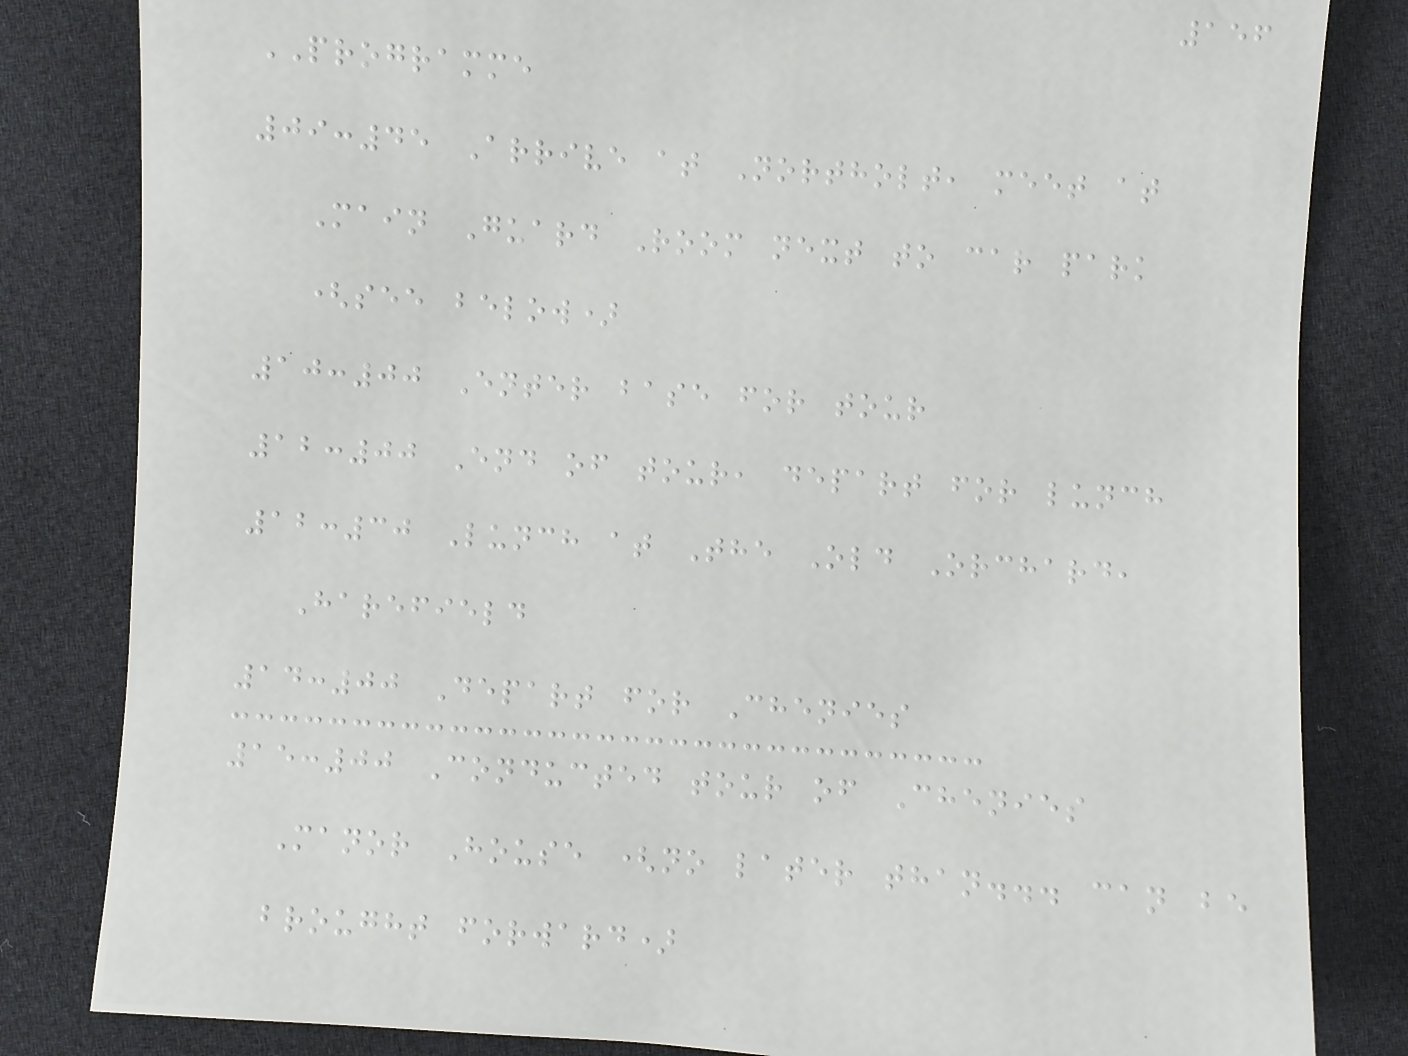156
PROGRAMME
09:45 Arrive at Northolt, meet at
Main Guard Room next to car park
(see below)
10:00 Enter base for tour
12:00 End of tour, depart for lunch
12:30 Lunch at The Old Orchard,
Harefield
14:00 Depart for Chenies
15:00 Conducted tour of Chenies
Manor House (no later than... can be
brought forward)
